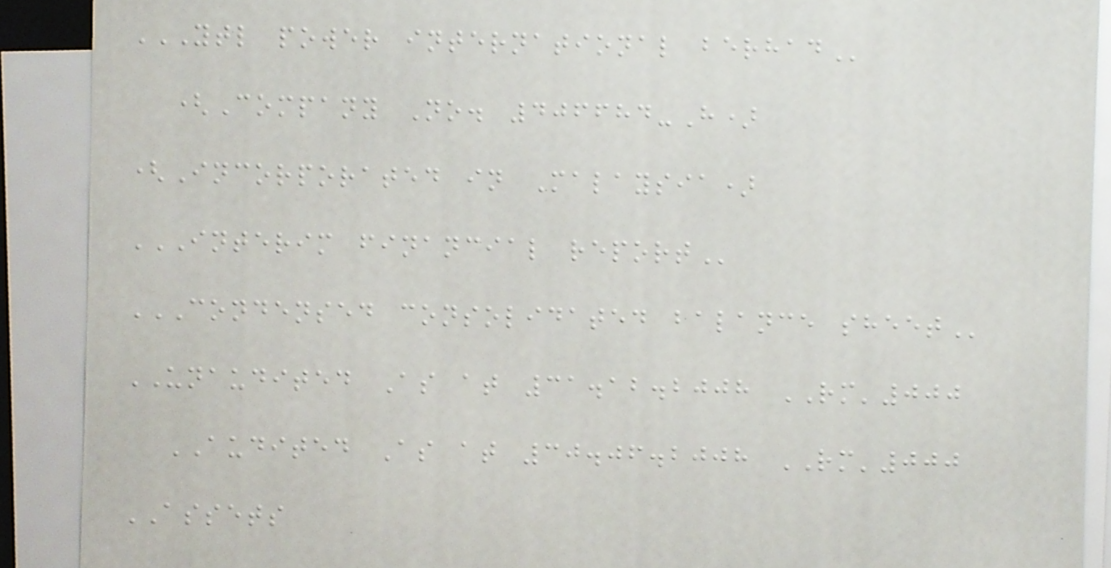YTL POWER INTERNATIONAL BERHAD
(Company No. 406684-H)
(Incorporated in Malaysia)
INTERIM FINANCIAL REPORT
CONDENSED CONSOLIDATED BALANCE SHEET
UNAUDITED As at 31.12.2008 RM'000
AUDITED As at 30.06.2008 RM'000
ASSETS
